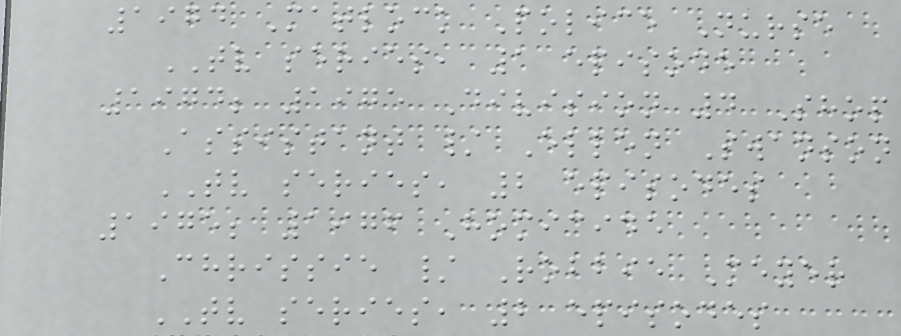1974 Matlock Police Nurse
TV series, 1 episode
1974; 1975 Division 4 Shop
Assistant / Ellen Swanson
TV series, 2 episodes
1975; 1976 Homicide
Chrissie / Robbie Meyer
TV series, 2 episodes
